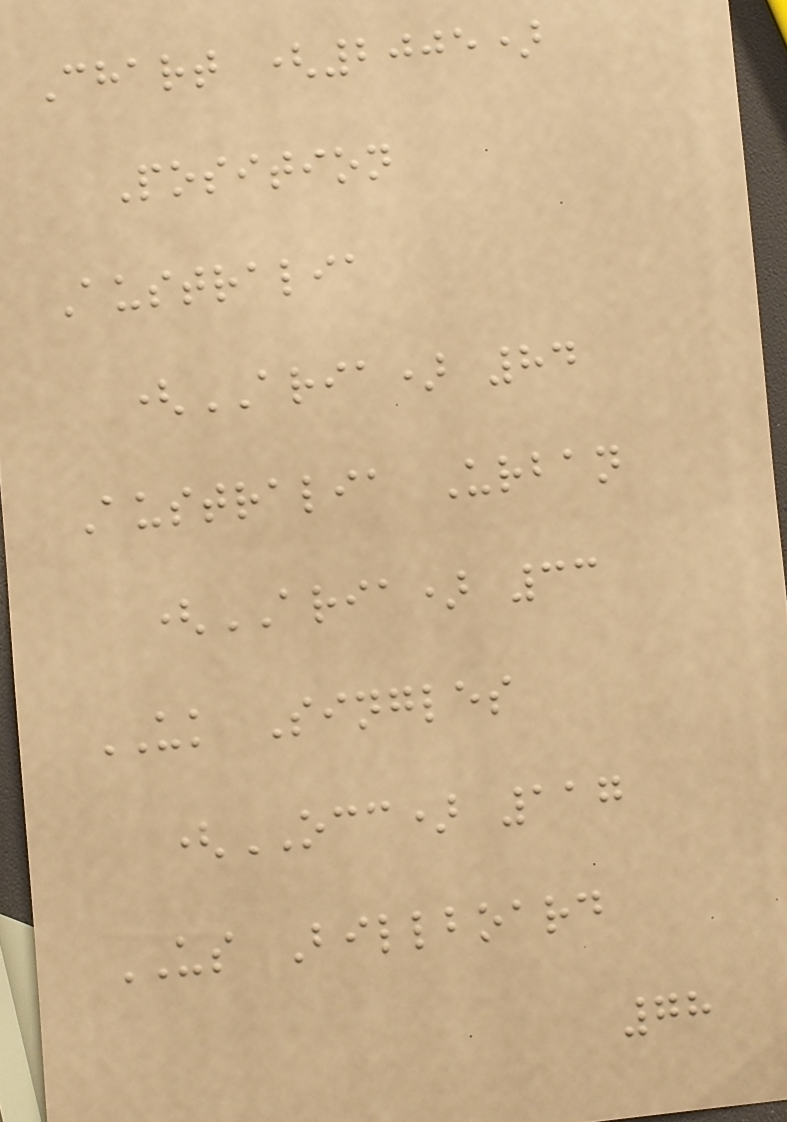Chart (2005)
Position
Australia
(ARIA) 84
Australia Urban
(ARIA) 33
UK Singles
(OCC) 117
US Billboard
78
